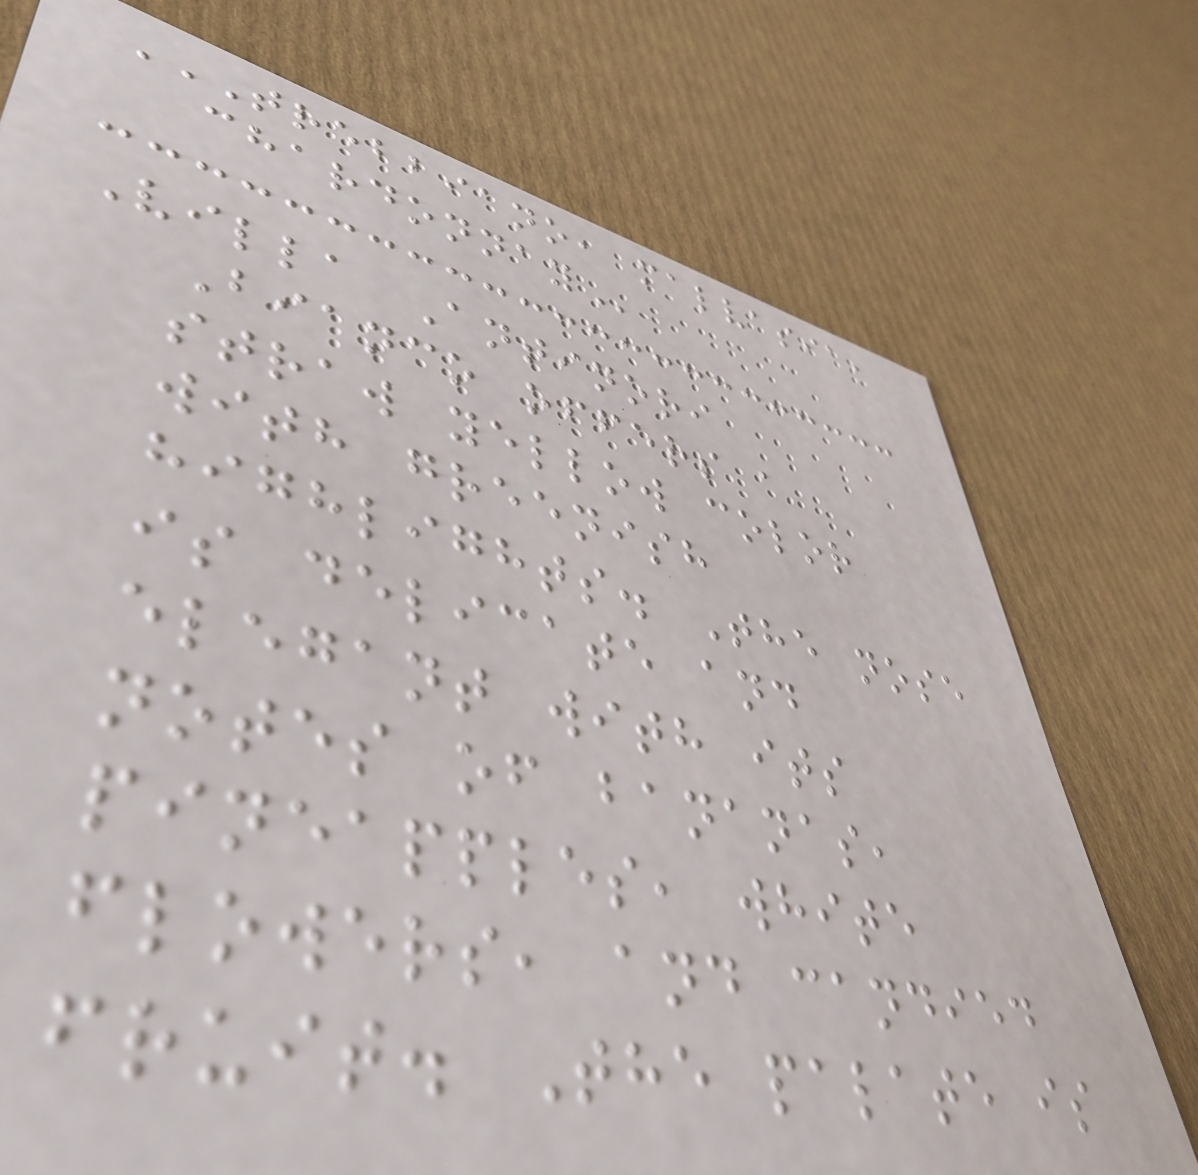TREBBIANO, MALVASIA,
CHARDONNAY
Villa Antinori
Bianco offers a
straw yellow color
with greenish
highlights. The nose
is delicate and
elegant with its
notes of bananas,
pineapples, white
flowers, and candied
fruit. The palate is
